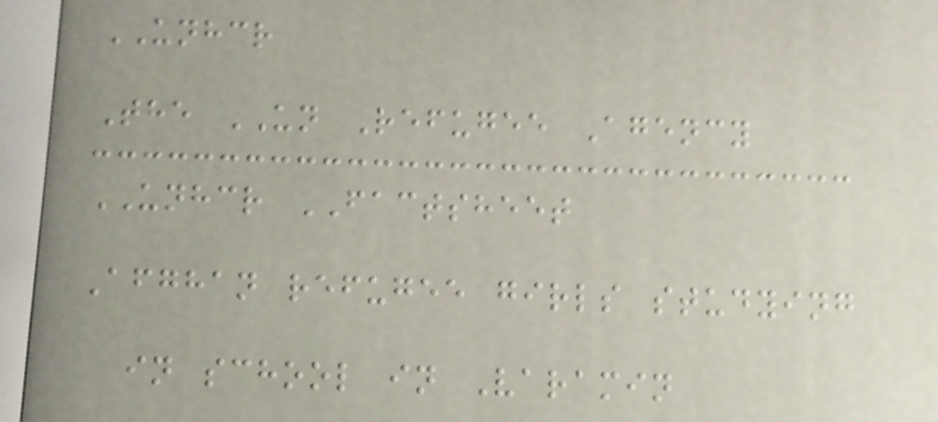UNHCR
The UN Refugee Agency
UNHCR FACTSHEET
Afghan refugee girls studying
in school in Varamin
